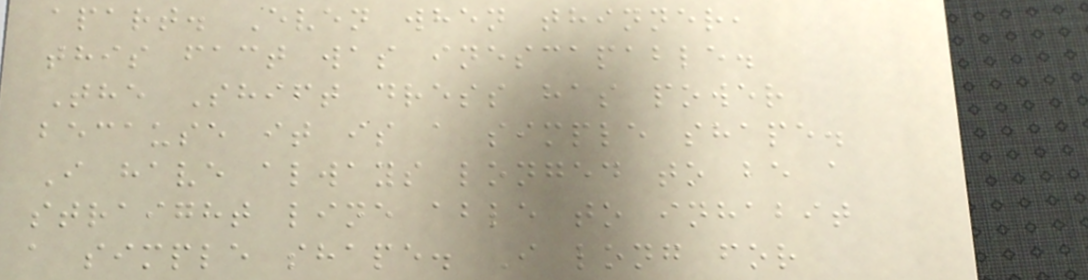apart. Even when thinner,
this fact was inescapable.
The Shift dress has power
because it is a simple shape.
I have always longed to be a
straight line able to inhabit
a simple shape. I long for
